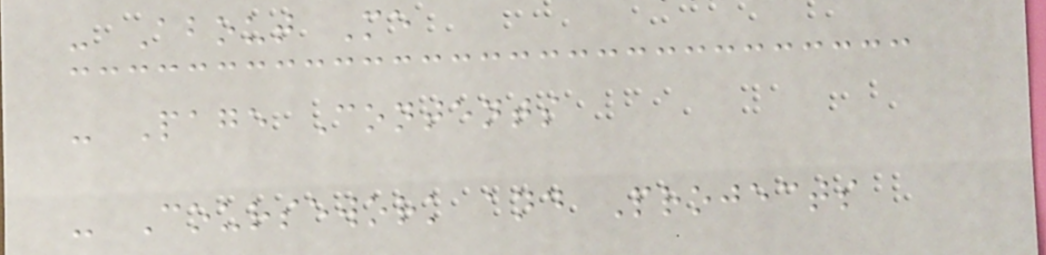- About Me
- Page Contents
- Coursework and Projects
